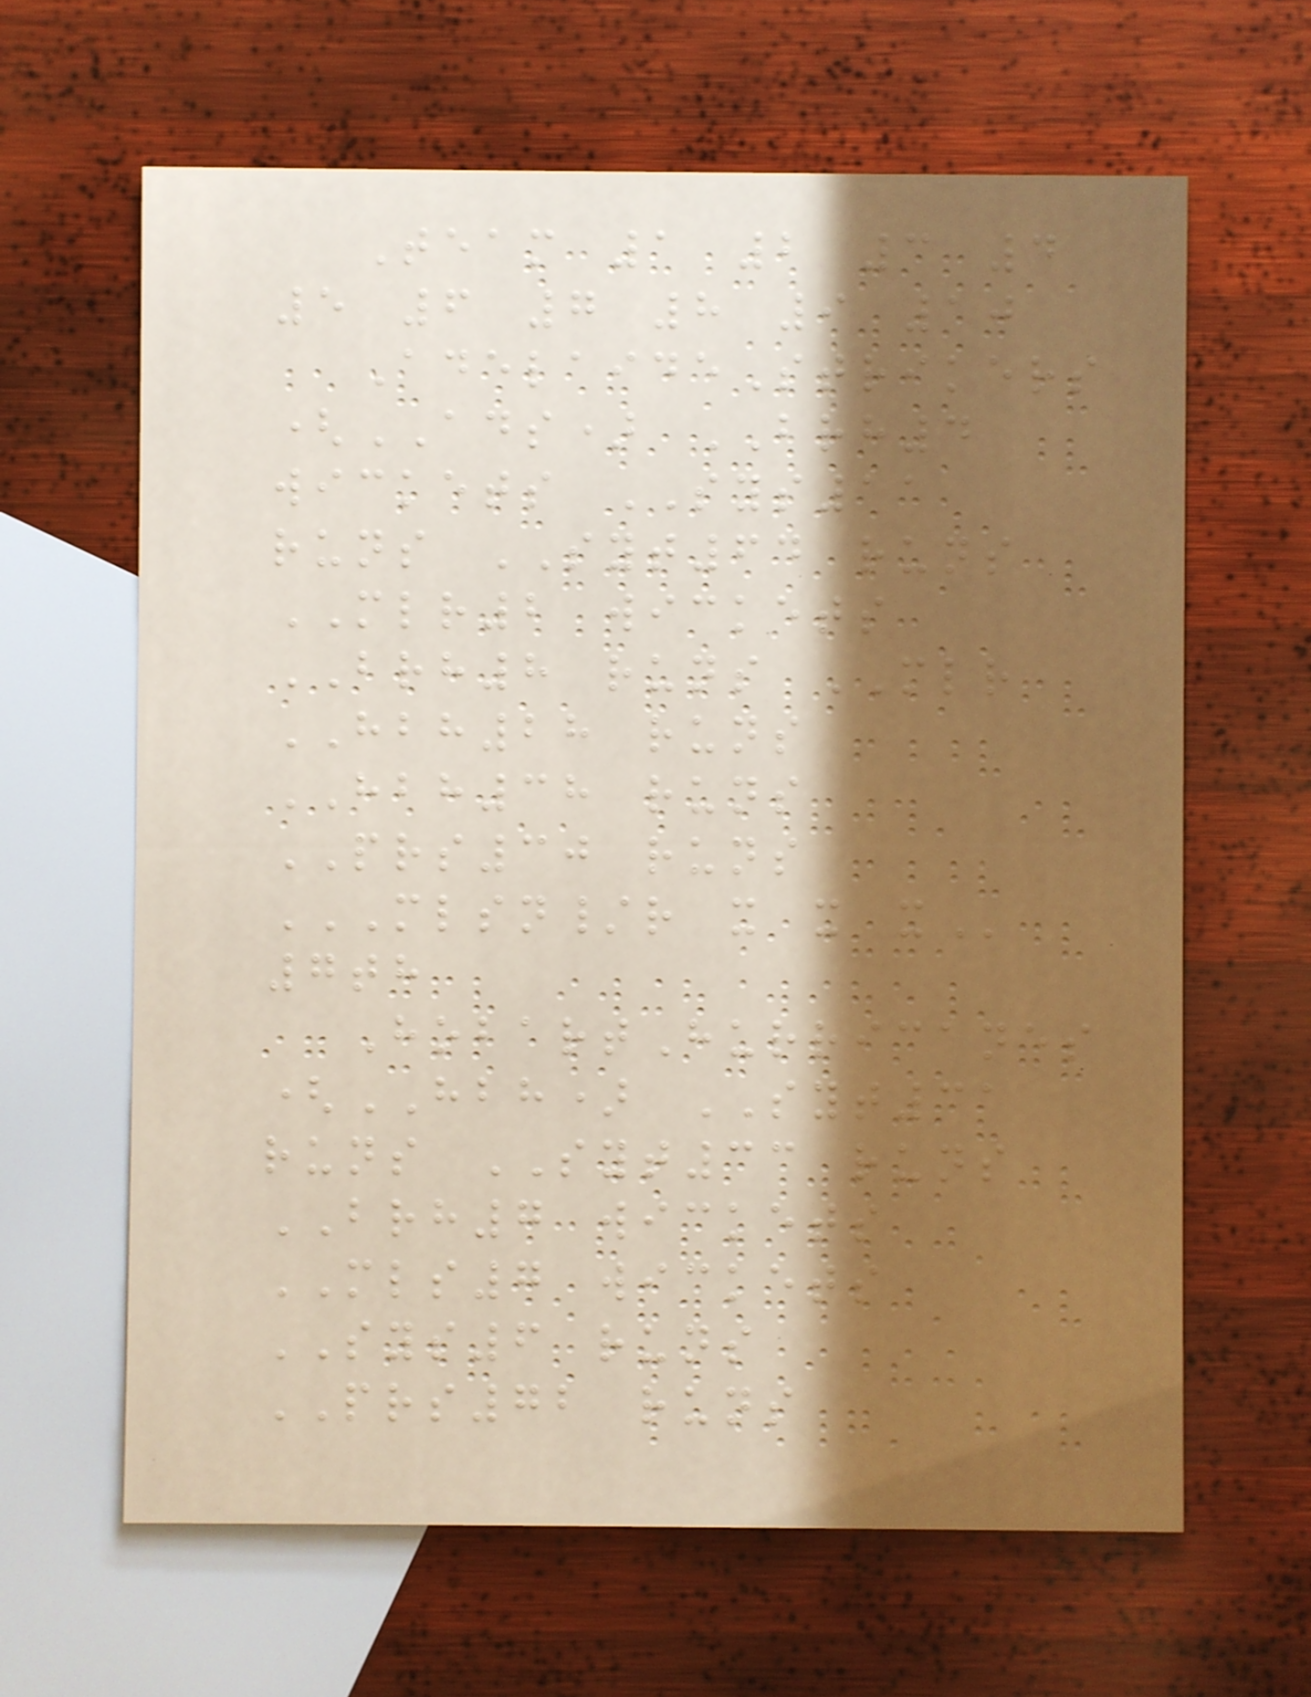Team 1 2 3 4
5 6 7 8 9 10
AdelaideStrikers
(ADS) BRH4
wickets SYS11
runs SYT64 runs
MLR2 wickets
BRH8 runs MLR
HBH28 runs
HBH38 runs
PRS30 runs
MLSN/R X X X
7th
HobartHurricanes
(HBH) SYT31
runs SYT33 runs
BRH7 wickets
MLS7 wickets
SYS6 runs
PRS72 runs
